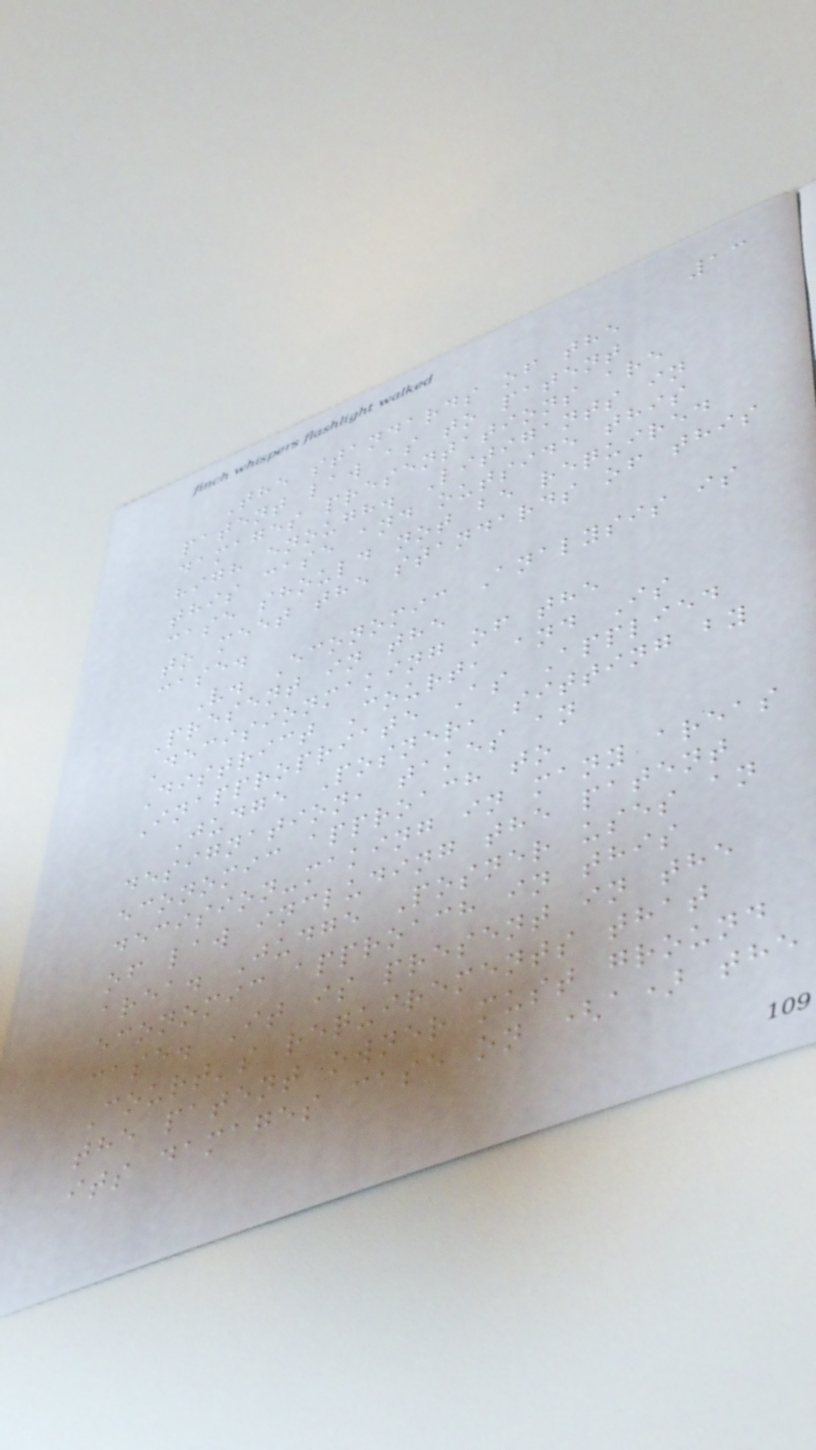13
The standards of the
patent law as to patent
damages presentations are
high enough. Litigants in
this case and outside this
case should not be required
to meet the standards of this
case.
V. Economic Analysis is
Present in the
Decisionmaking of the
District Court, and Is
Inappropriate As Applied
Judge Posner, sitting by
designation, takes an
economic approach to
decision-making in many areas
of law including the patent
area. Judge Posner uses an
economic approach in this
case. It is present in the
Court's requirements that
the patent owner must ground
its damages case on (a) the
